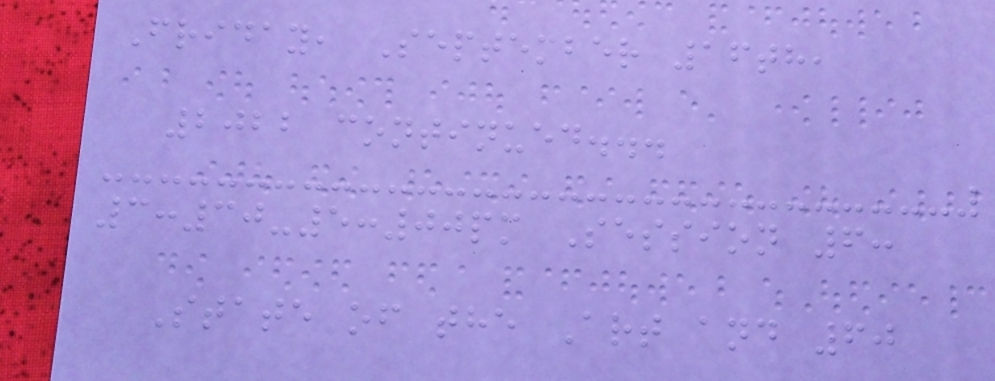Friday, September 16th,
2022 continued...
3:30-5:00pm Session 6:
State of the Art and 60
